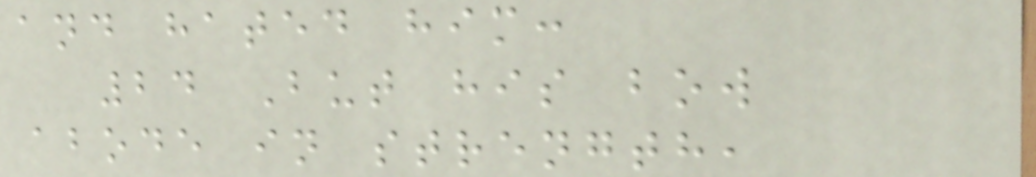and hated him:
24 But his bow
abode in strength,
